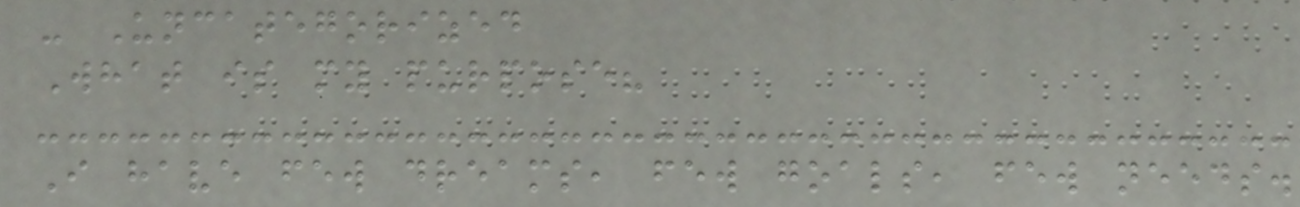- Uncategorized
What is my purpose?
I have few dreams, few goals, few needs.
